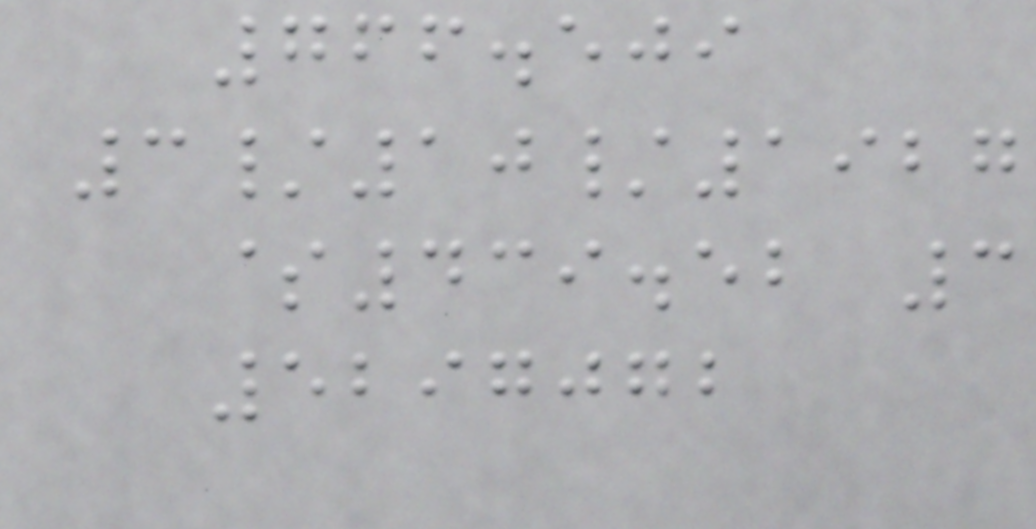766.509
3/10/1927
$439.52 3
5297072
